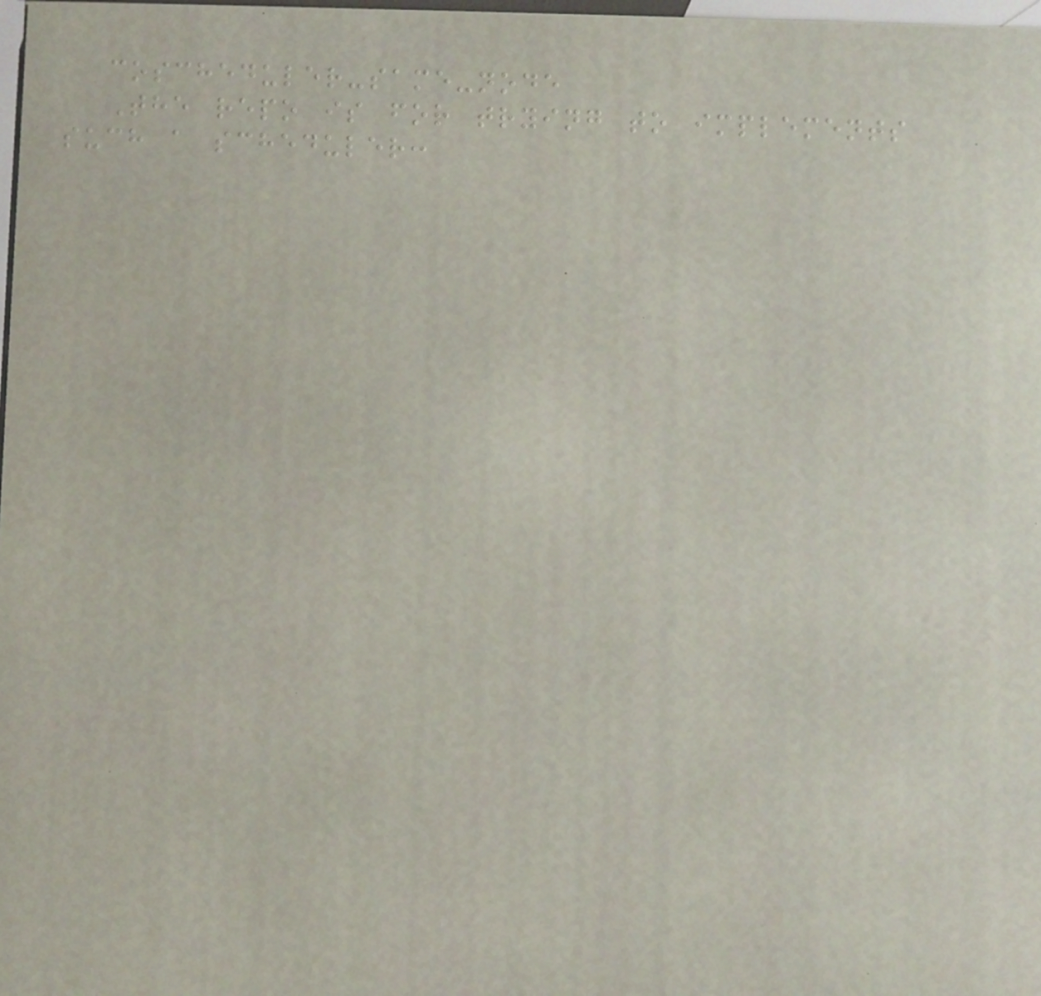coscheduler-same-node
The repo is for trying to implements
such a scheduler:
